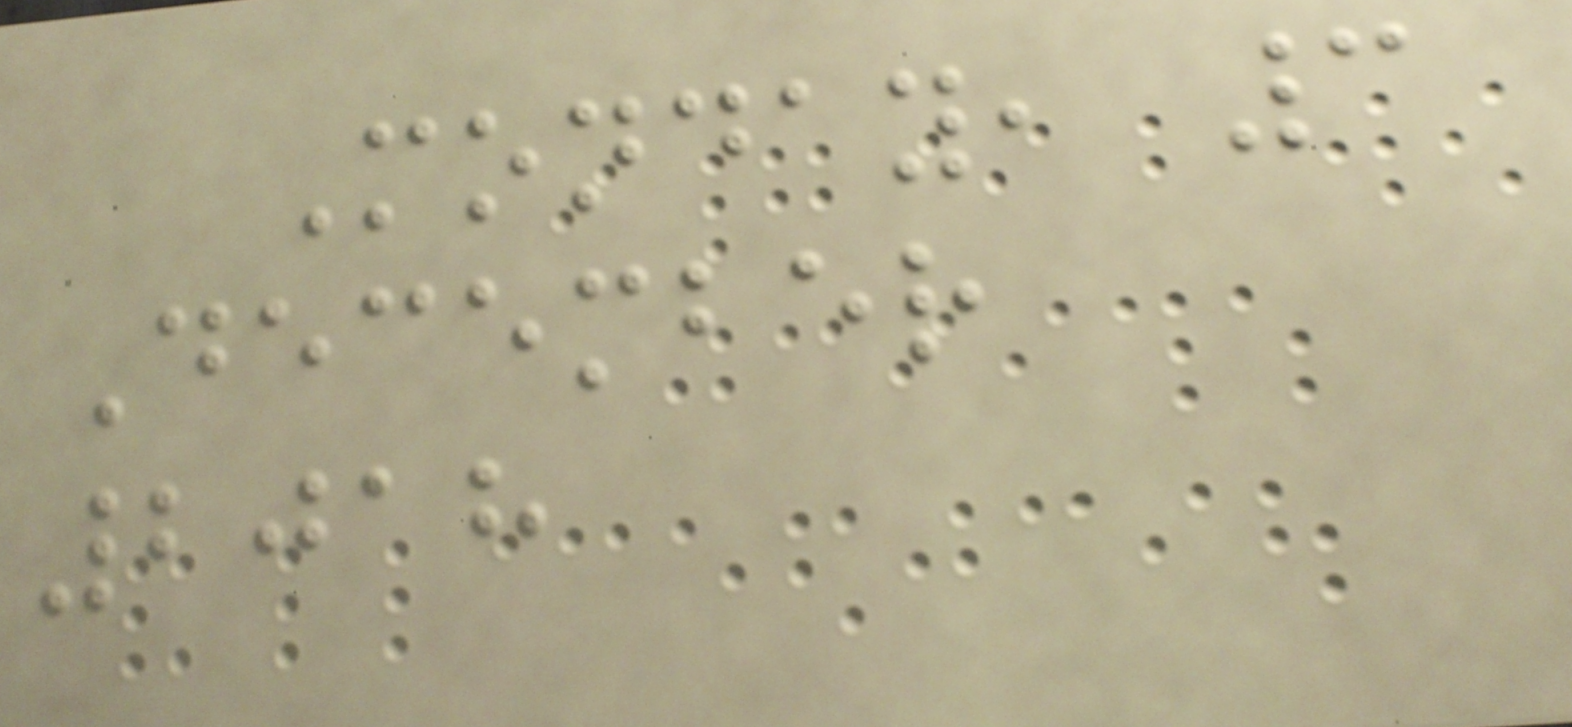Monday, 3
December
2018
